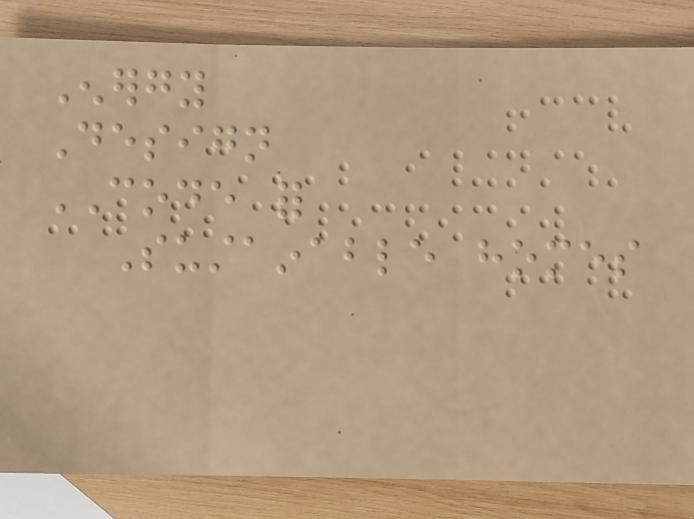Energy
Design
CODE for
Sustainable homes
